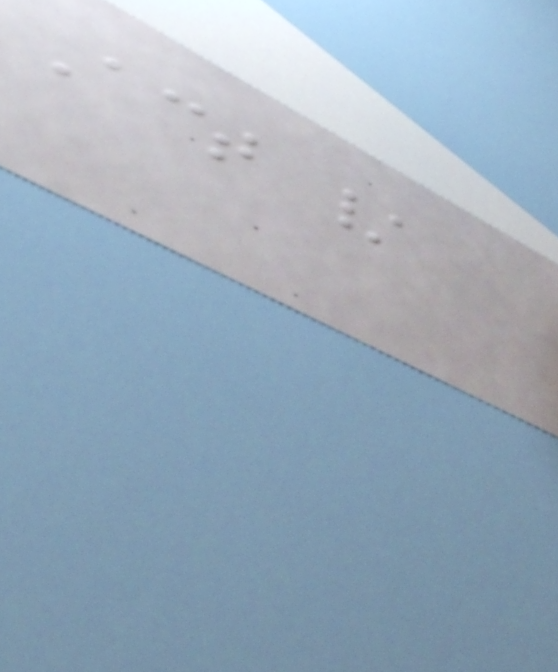Act /
